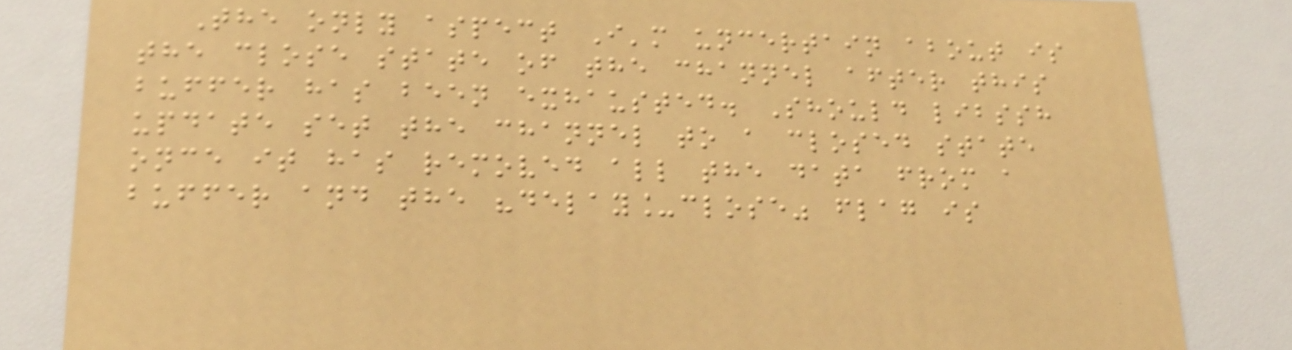The only aspect I'm uncertain about is
the close state of the channel after this
buffer has been exhausted. Should libssh
update set the channel to a closed state
once it has removed all the data from a
buffer and the "delay_close" flag is
